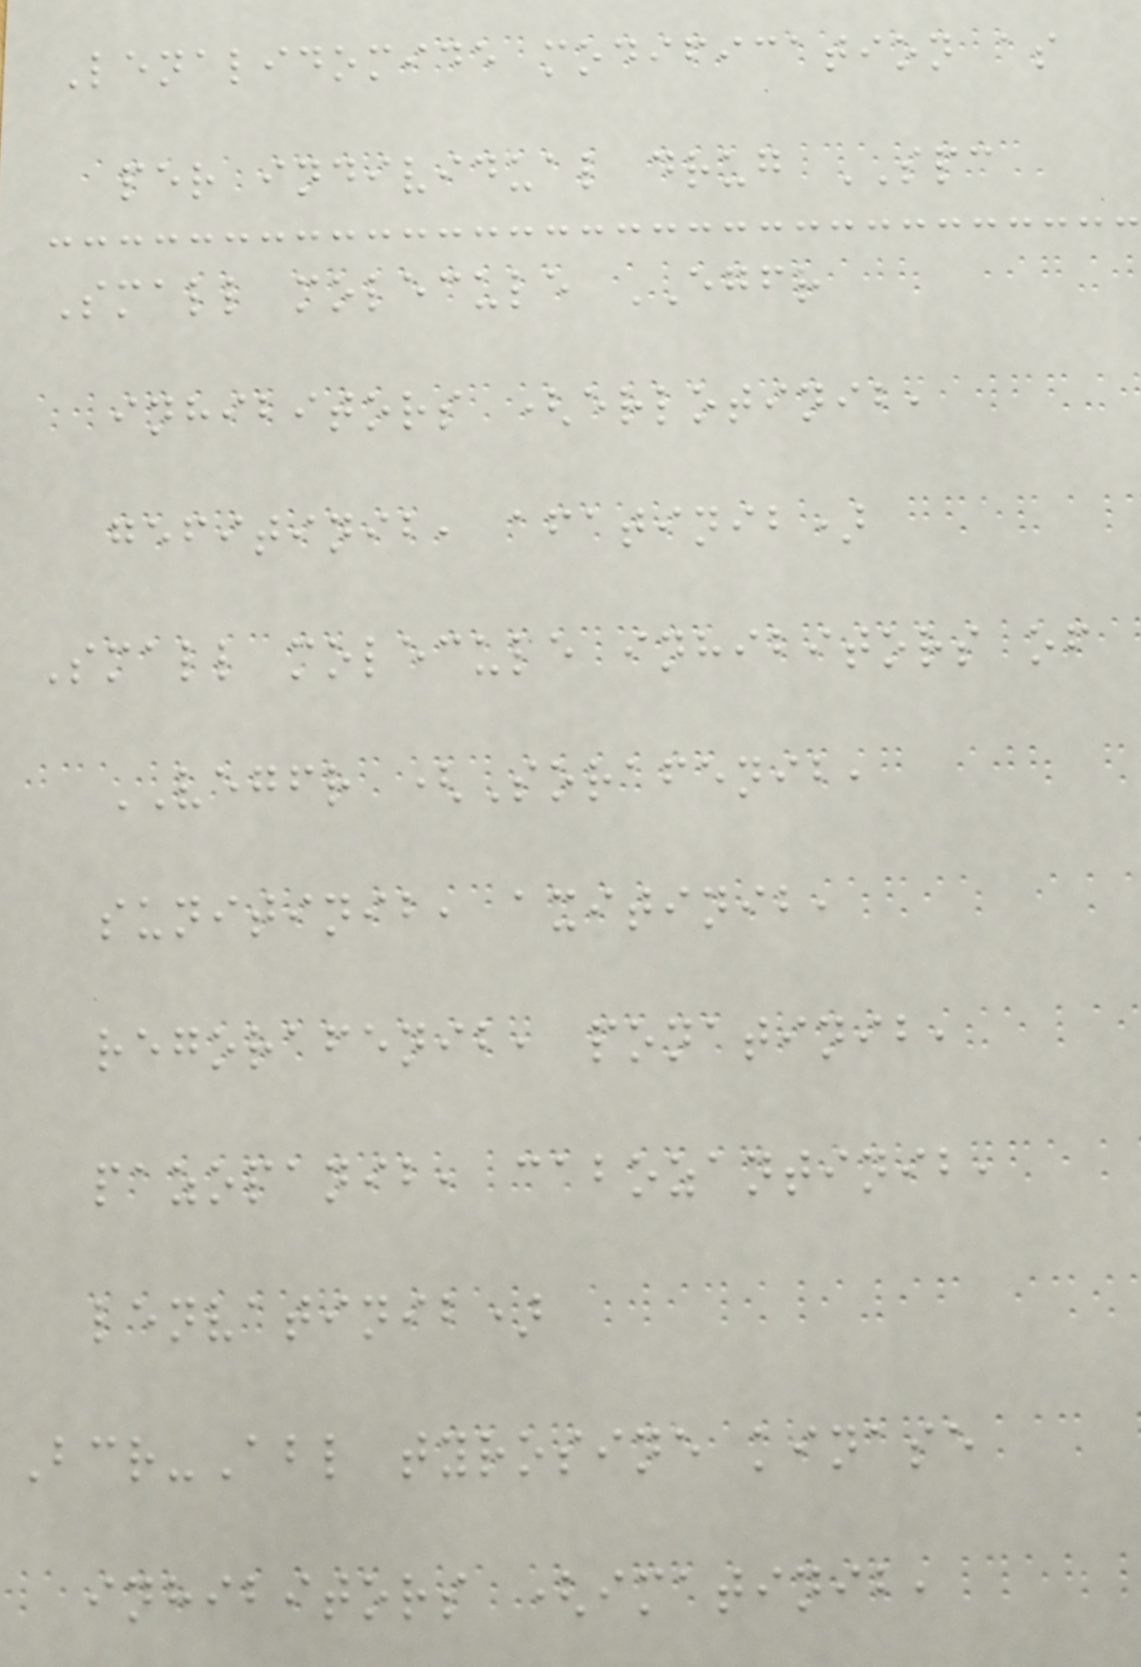Lenalidomide modification as
per individual drug SPC
Small molecule EGFR
inhibitors (erlotinib,
gefitinib, afatinib)
Small molecule inhibitors of
VEGFR (Sorafenib,
sunitinib, axitinib,
regorafenib, ponatinib,
pazopanib, cabozantinib,
lenvatinib)
Bcr-Abl tyrosine kinase
inhibitors (imatinib,
